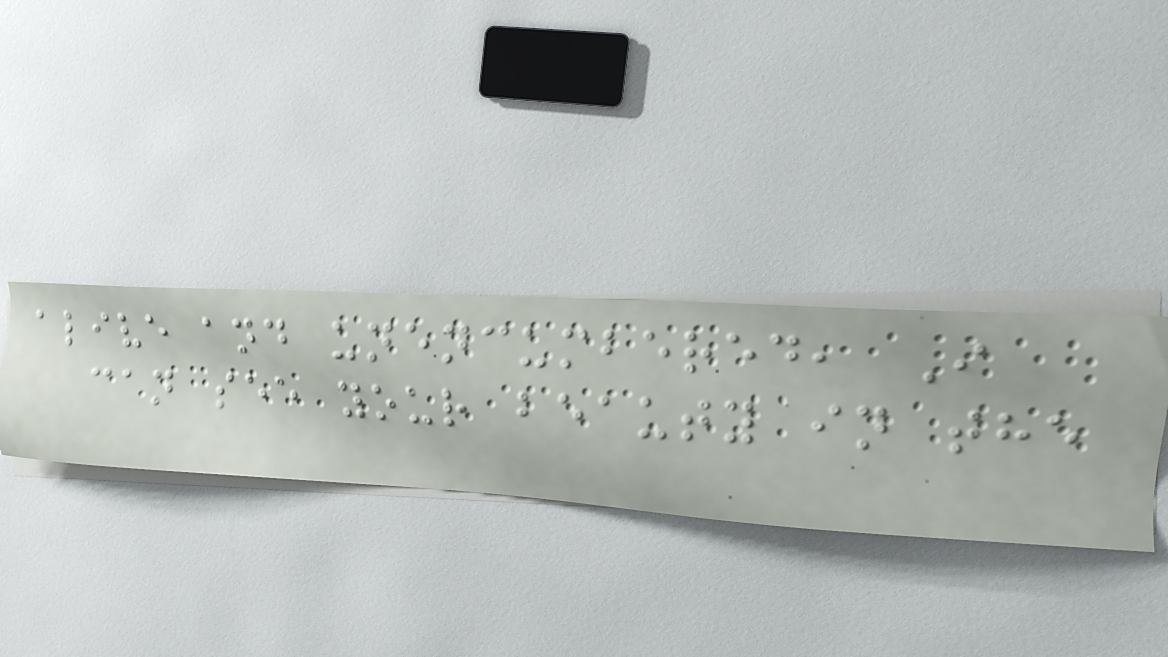alive and unencumbered, I
can see your beauty in the
